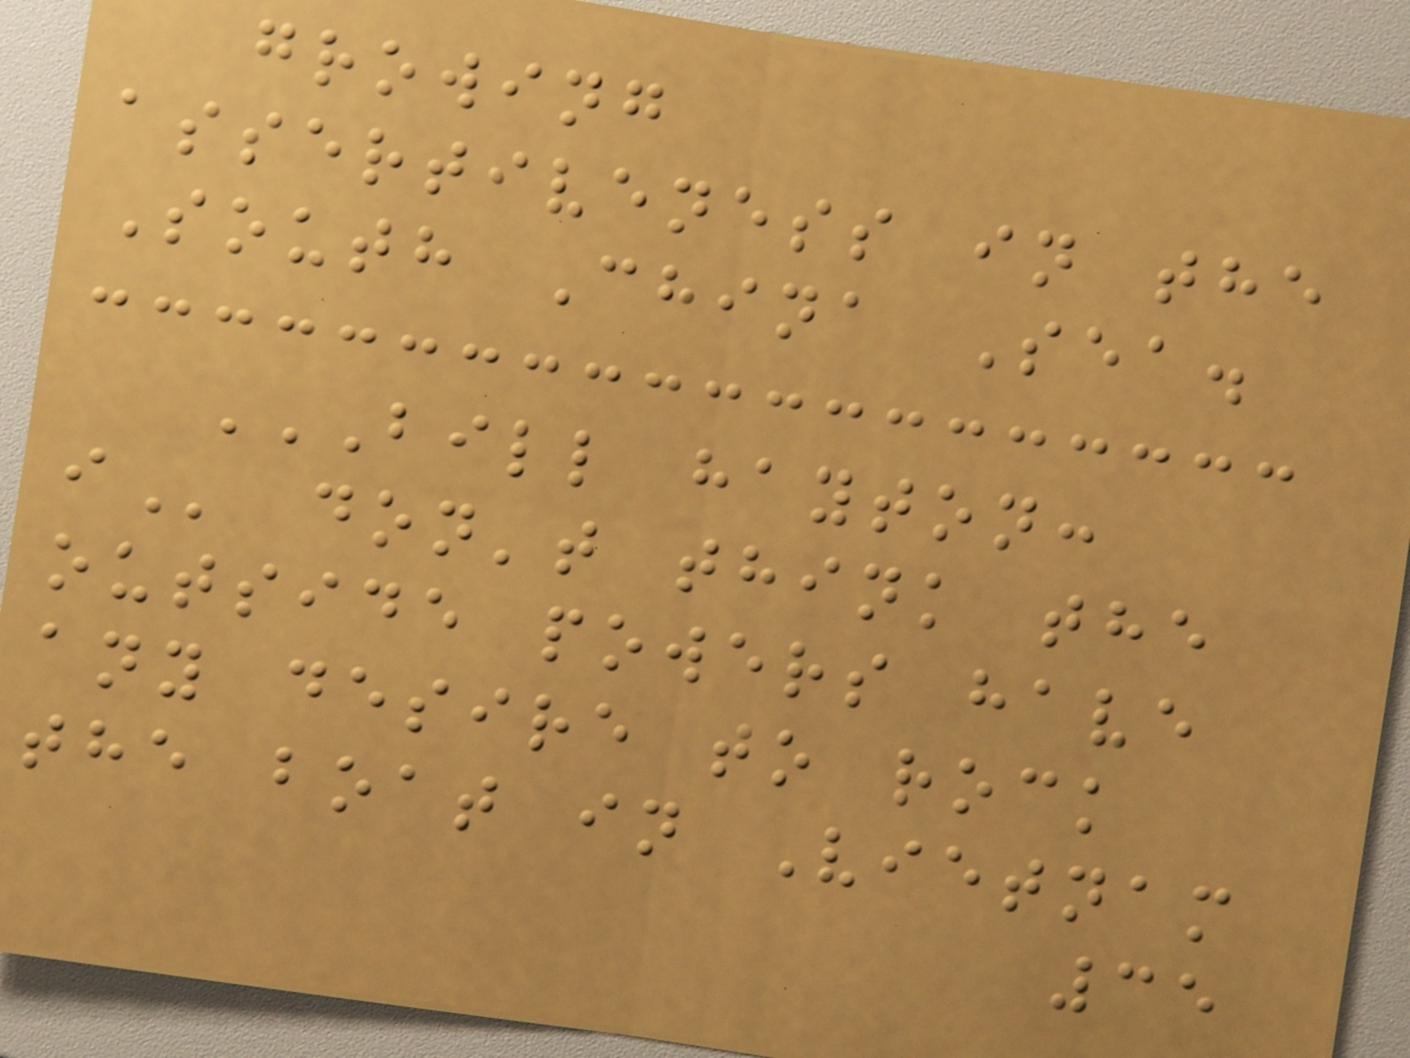growing
assertiveness in the
South China Sea.
BILL HAYTON:
I don't think the
outside powers have
any desire to rock
the boat in Vietnam
35
